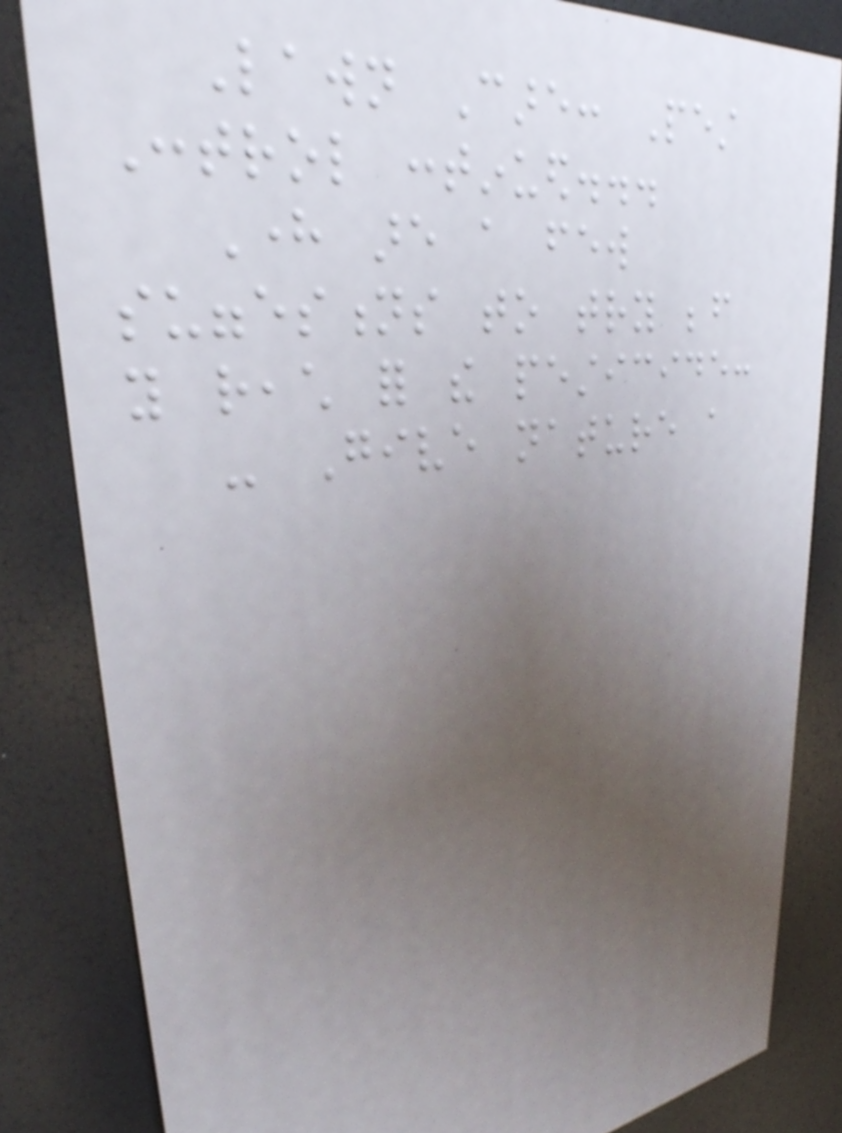Lawn Care: Pest
Control continued...
Here are a few
suggestions to try before
you reach for the pesticide:
- Give nature a
